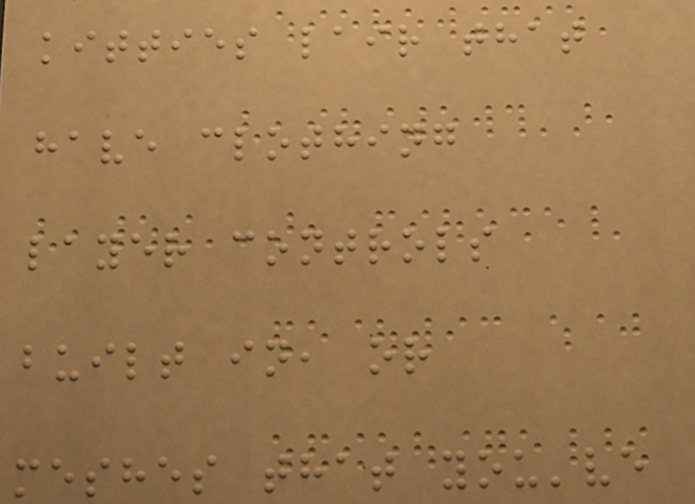kitties lair that
have clothing
layer controls
built in, or
meshes that you've
